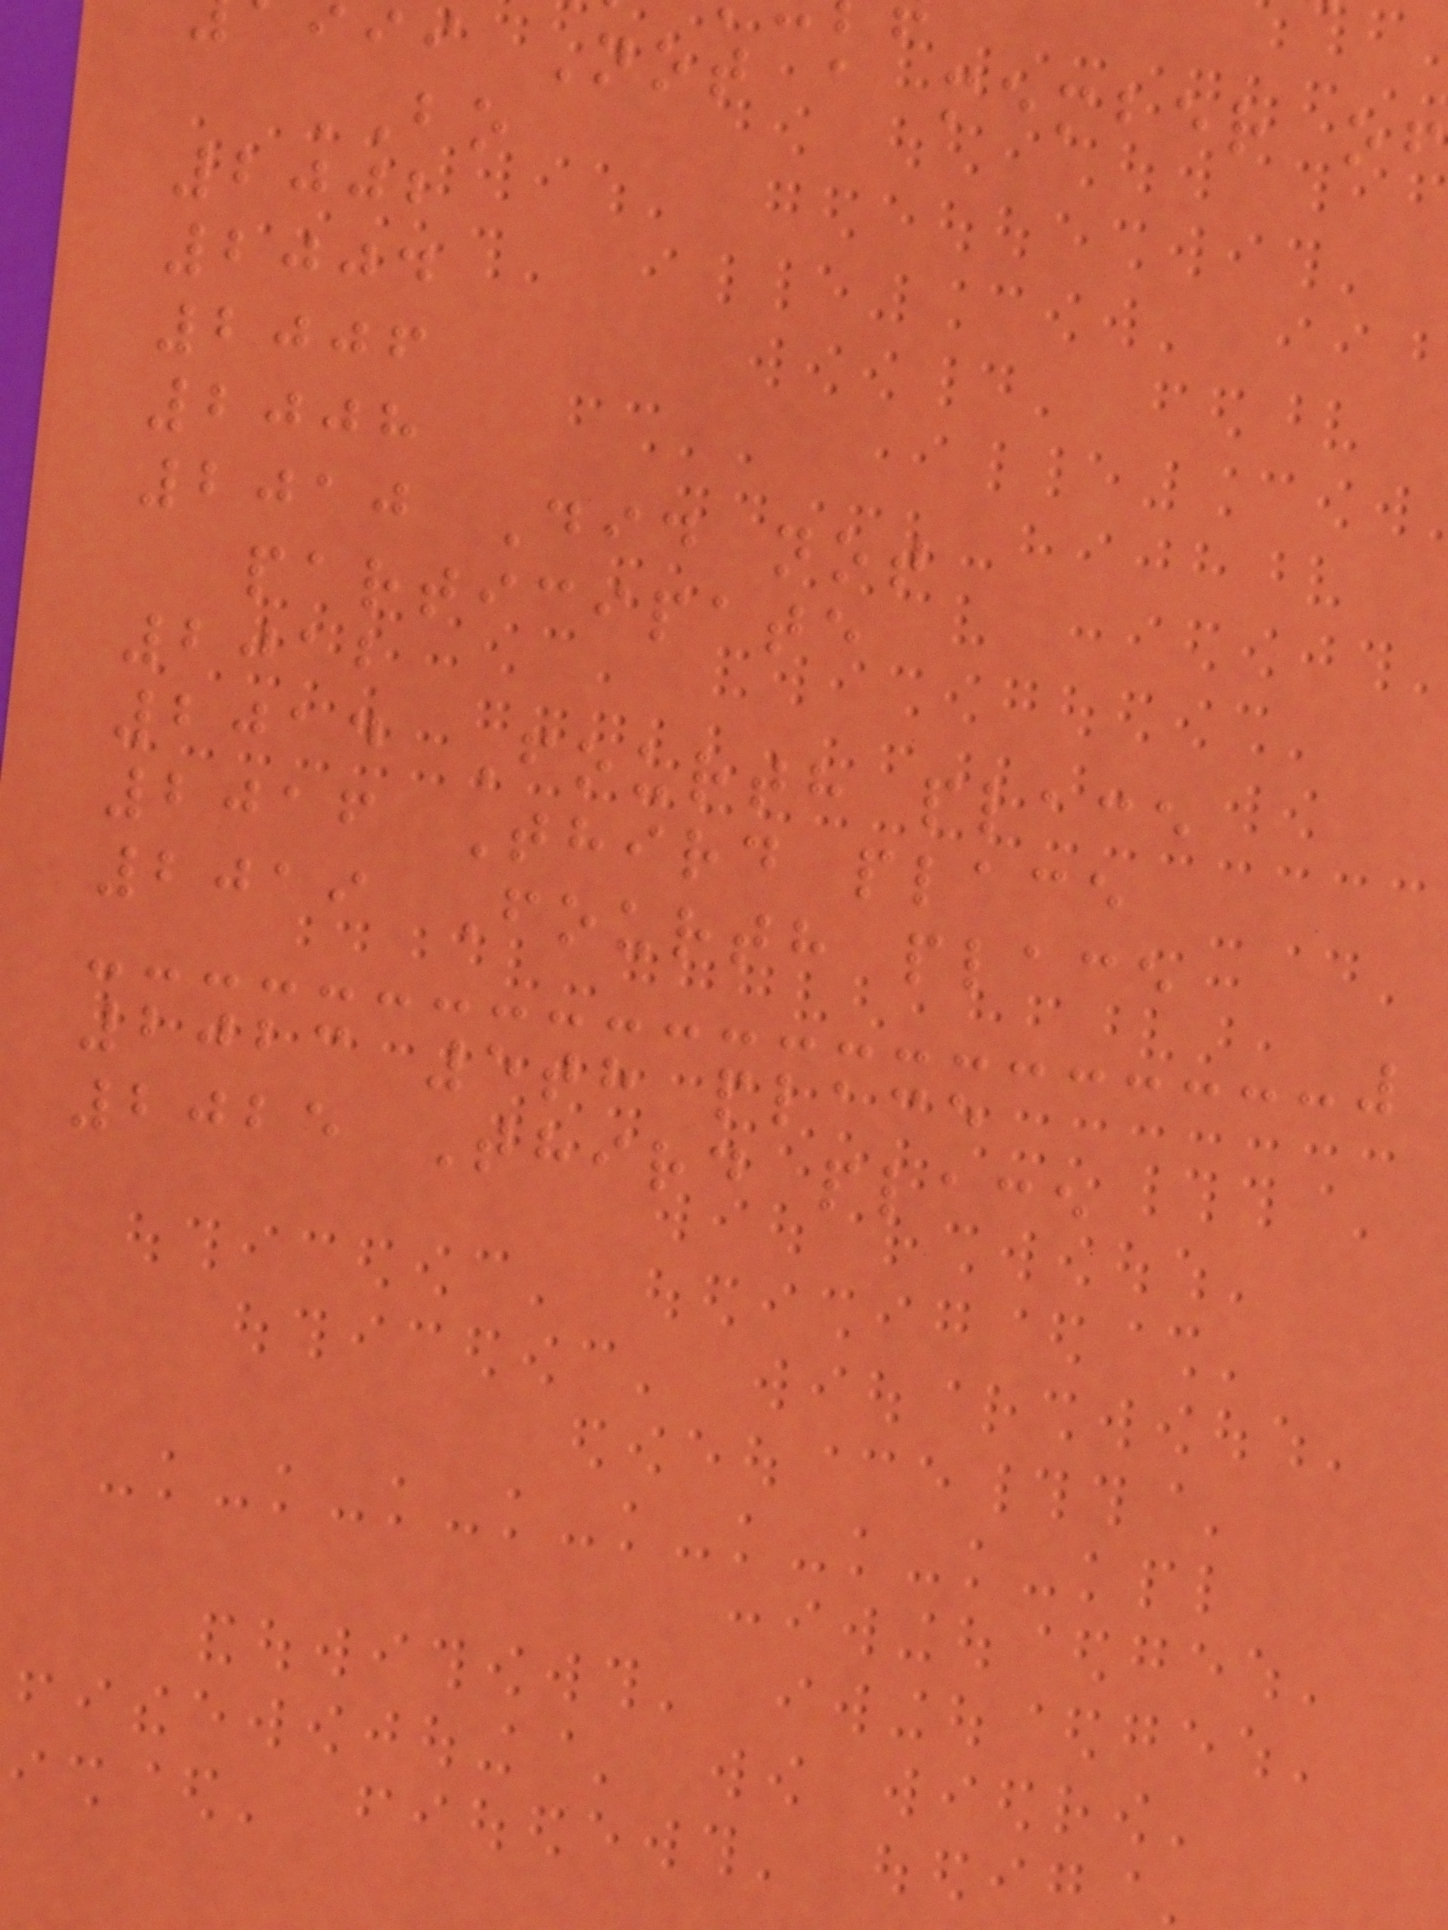ii Not a member of
BO
2002
2004
2006
2008
2010 Did not
participate
2012
2014 Fourth place
2016 Third place
2019 Fourth place
2023 5th place
2025 Third place
